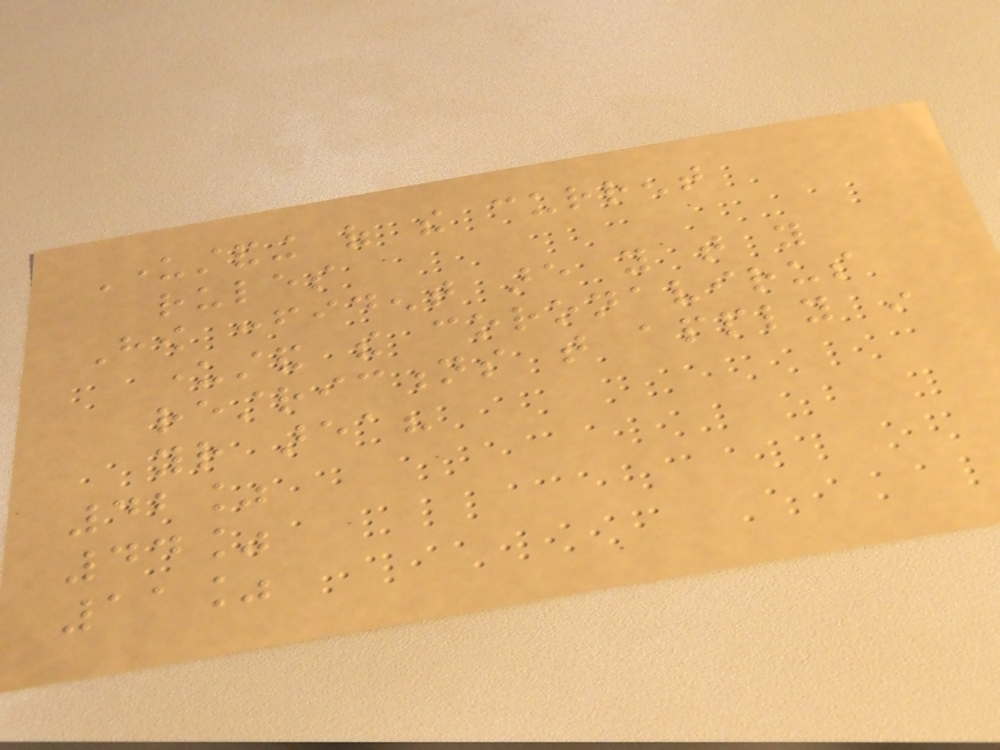Understanding of the current
rules
How confident are you that you
understand the coronavirus
restrictions that apply in
your area?
42%
44%
11%
